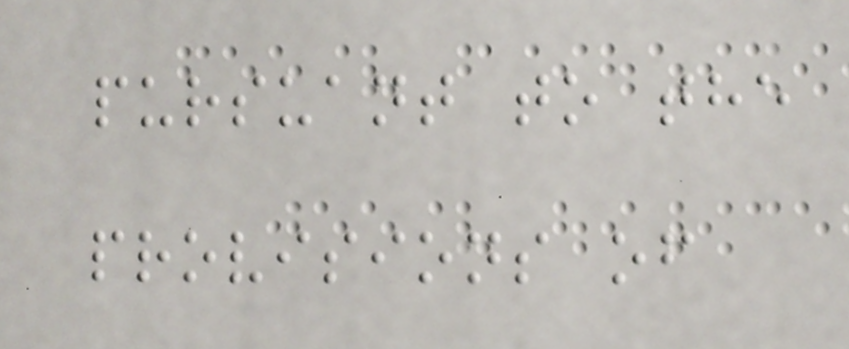pursuant to the
provisions of
